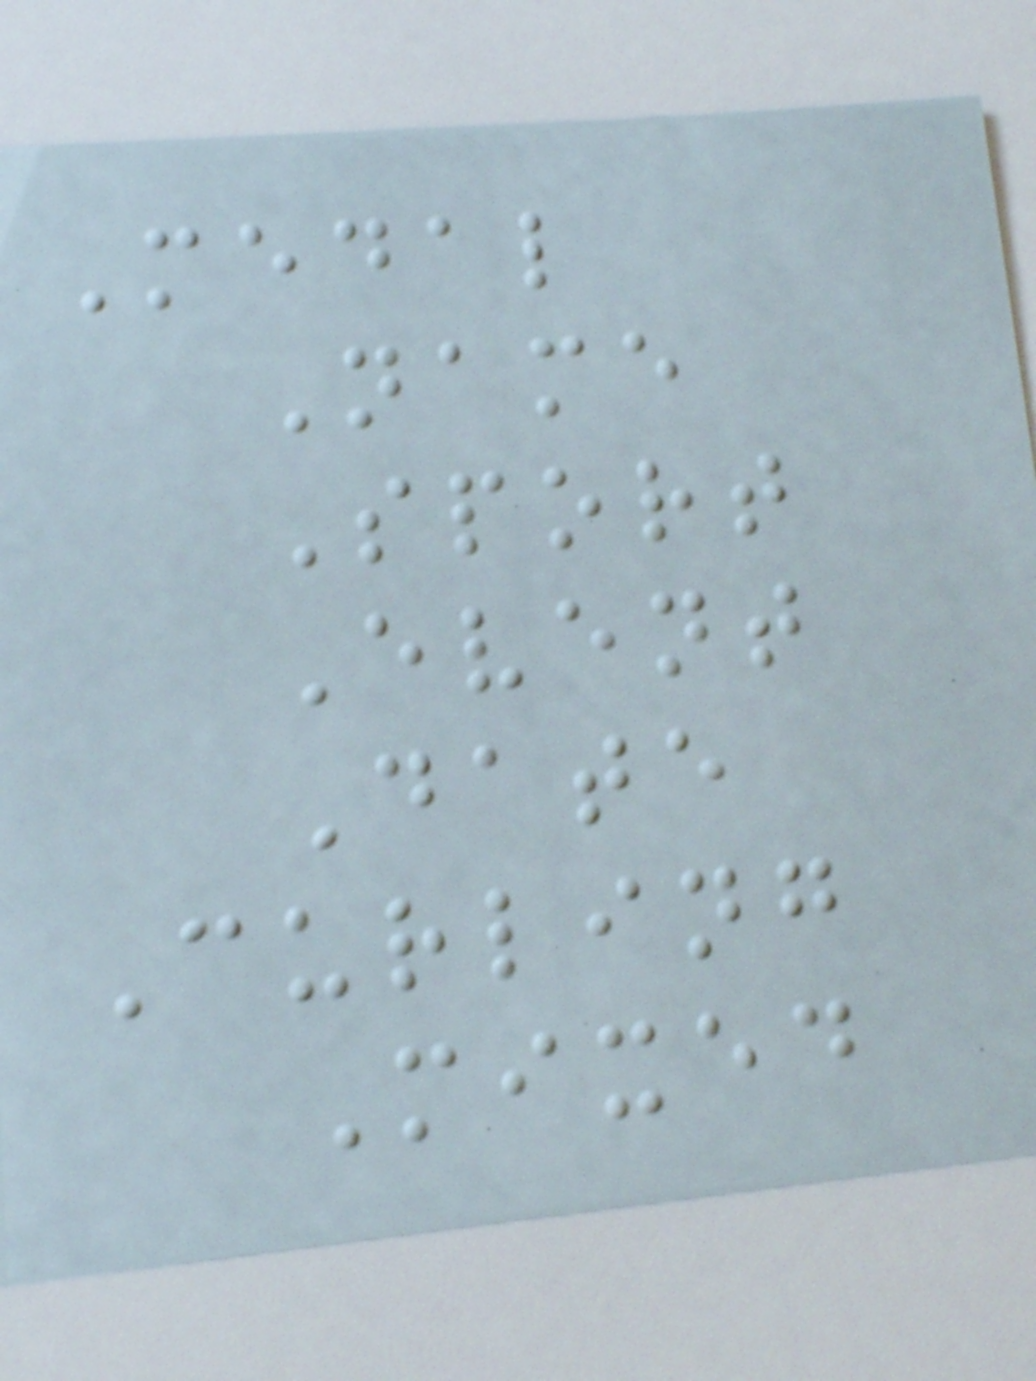Medal
Name
Sport
Event
Date
Curling
Mixed
